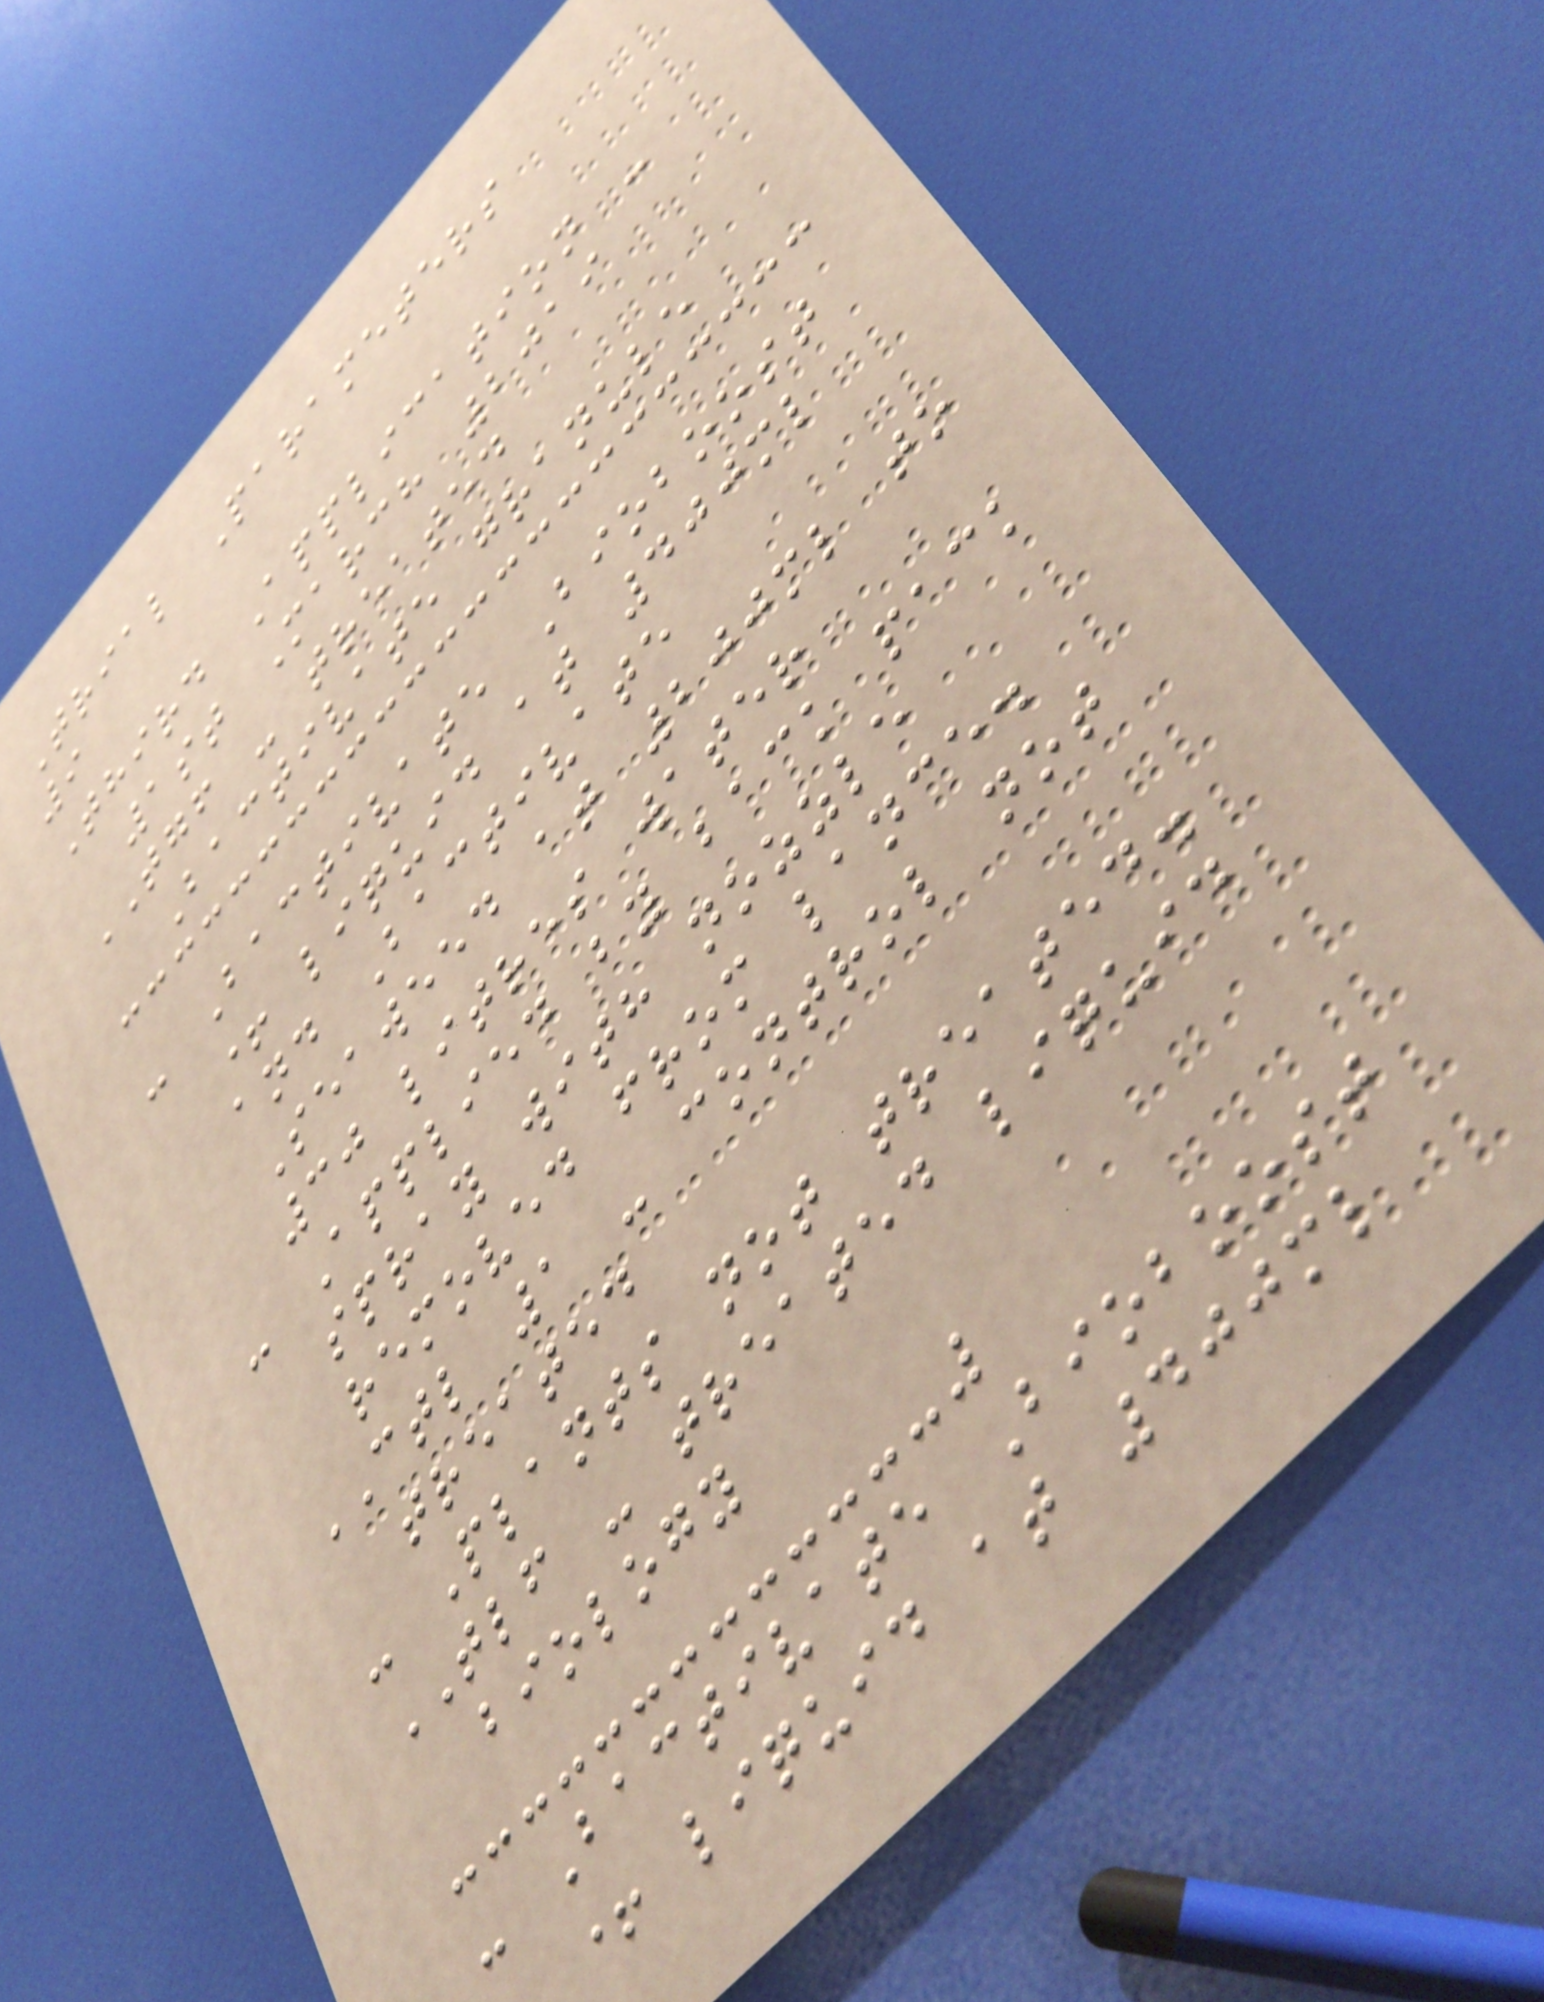Trial Parameters
9
Third Application -
1st March 2019
TGF - treated
Bactivate granule
- Bactivate Bioboost
+ liquid at 400ml
and Bactivate
Seaweed at 200ml to
30 litres water
- Applied by back pack
spray with nozzle
removed from lance.
CTL 1 - control not
treated
- Plants not treated.
TLF - treated liquid
biology
- Bactivate Bioboost
+ liquid at 400ml
